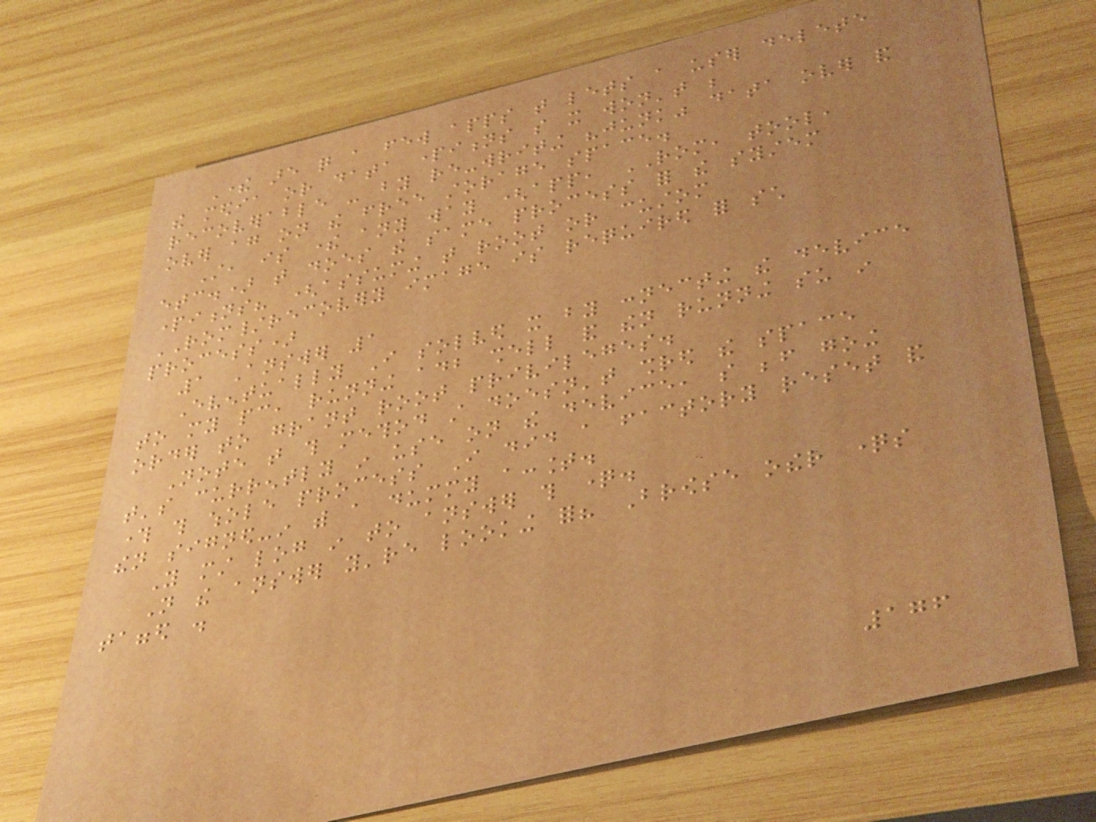There are quite a few apps that lets a user delete
the media or data partitions so it won't be
recoverable - by re-writing "junk" data over and
over again on the free storage space.
Still, is there any way (app, ROM, tool,
etc.) that does the same process for the system
partitions? (assuming that root or custom
ROM/recovery image is required for such
process)
1 Answer 1
Eventually I solved it by connecting the device
to my pc, running adb shell and then running su in
order to grant root privileges.
Note that this method still doesn't shred the space
that's currently in use on the device, so before going
through this whole process I did a factory reset and
then signed-in with a dummy account.
You must log in to answer this question.
Not the answer you're looking for? Browse other questions
tagged .
176
